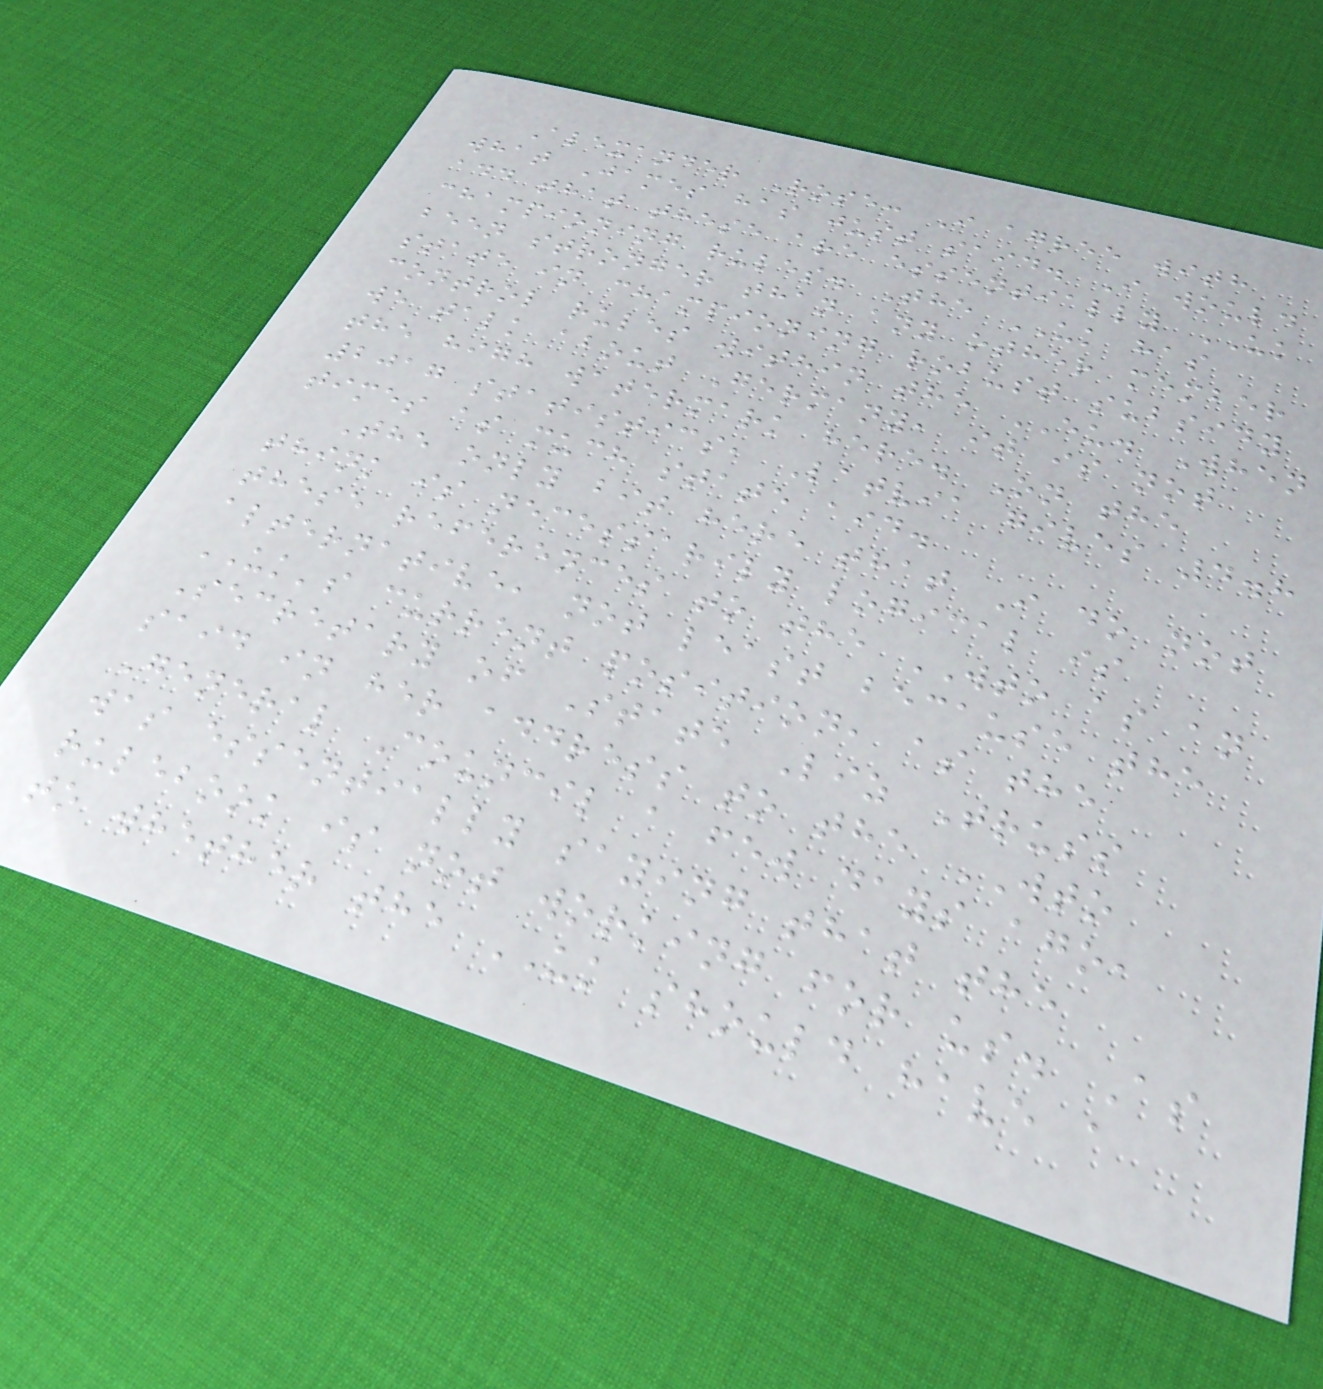Alexander Rose: I agree with
what James has just said. I would
add that these are essentially UK
championing rules. The UK has
been stronger than any other member
state in championing robust subsidy
control rules within the EU. When
we talk about Germany, it is not
the high watermark here. On the
2017 statistics, Latvia gives 4.8
times as much state aid.
The only bit here that I do not
think is necessarily logical is
these references to the WTO as an
alternative, not least because the
UK's current position, as the
Secretary of State Liz Truss
said in her address to the WTO
General Council a few days ago,
was essentially saying that the
rulebook is not working for us. As
to whether the UK should have a
